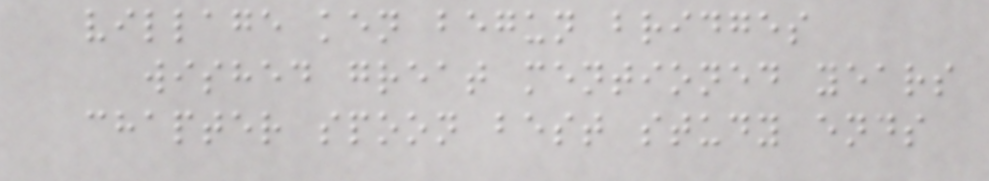village ken begun bridges
wished great mentioned years
chapter spoon best study ends
